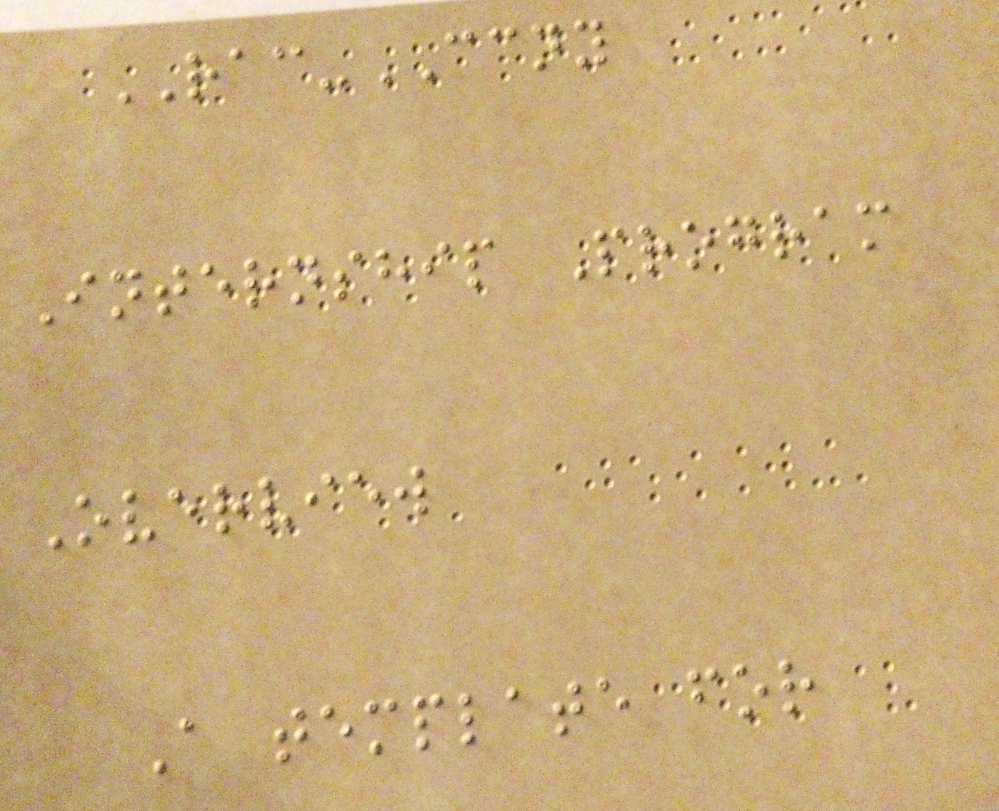RAC-CCNY
Internship Program
Overview
A template for
